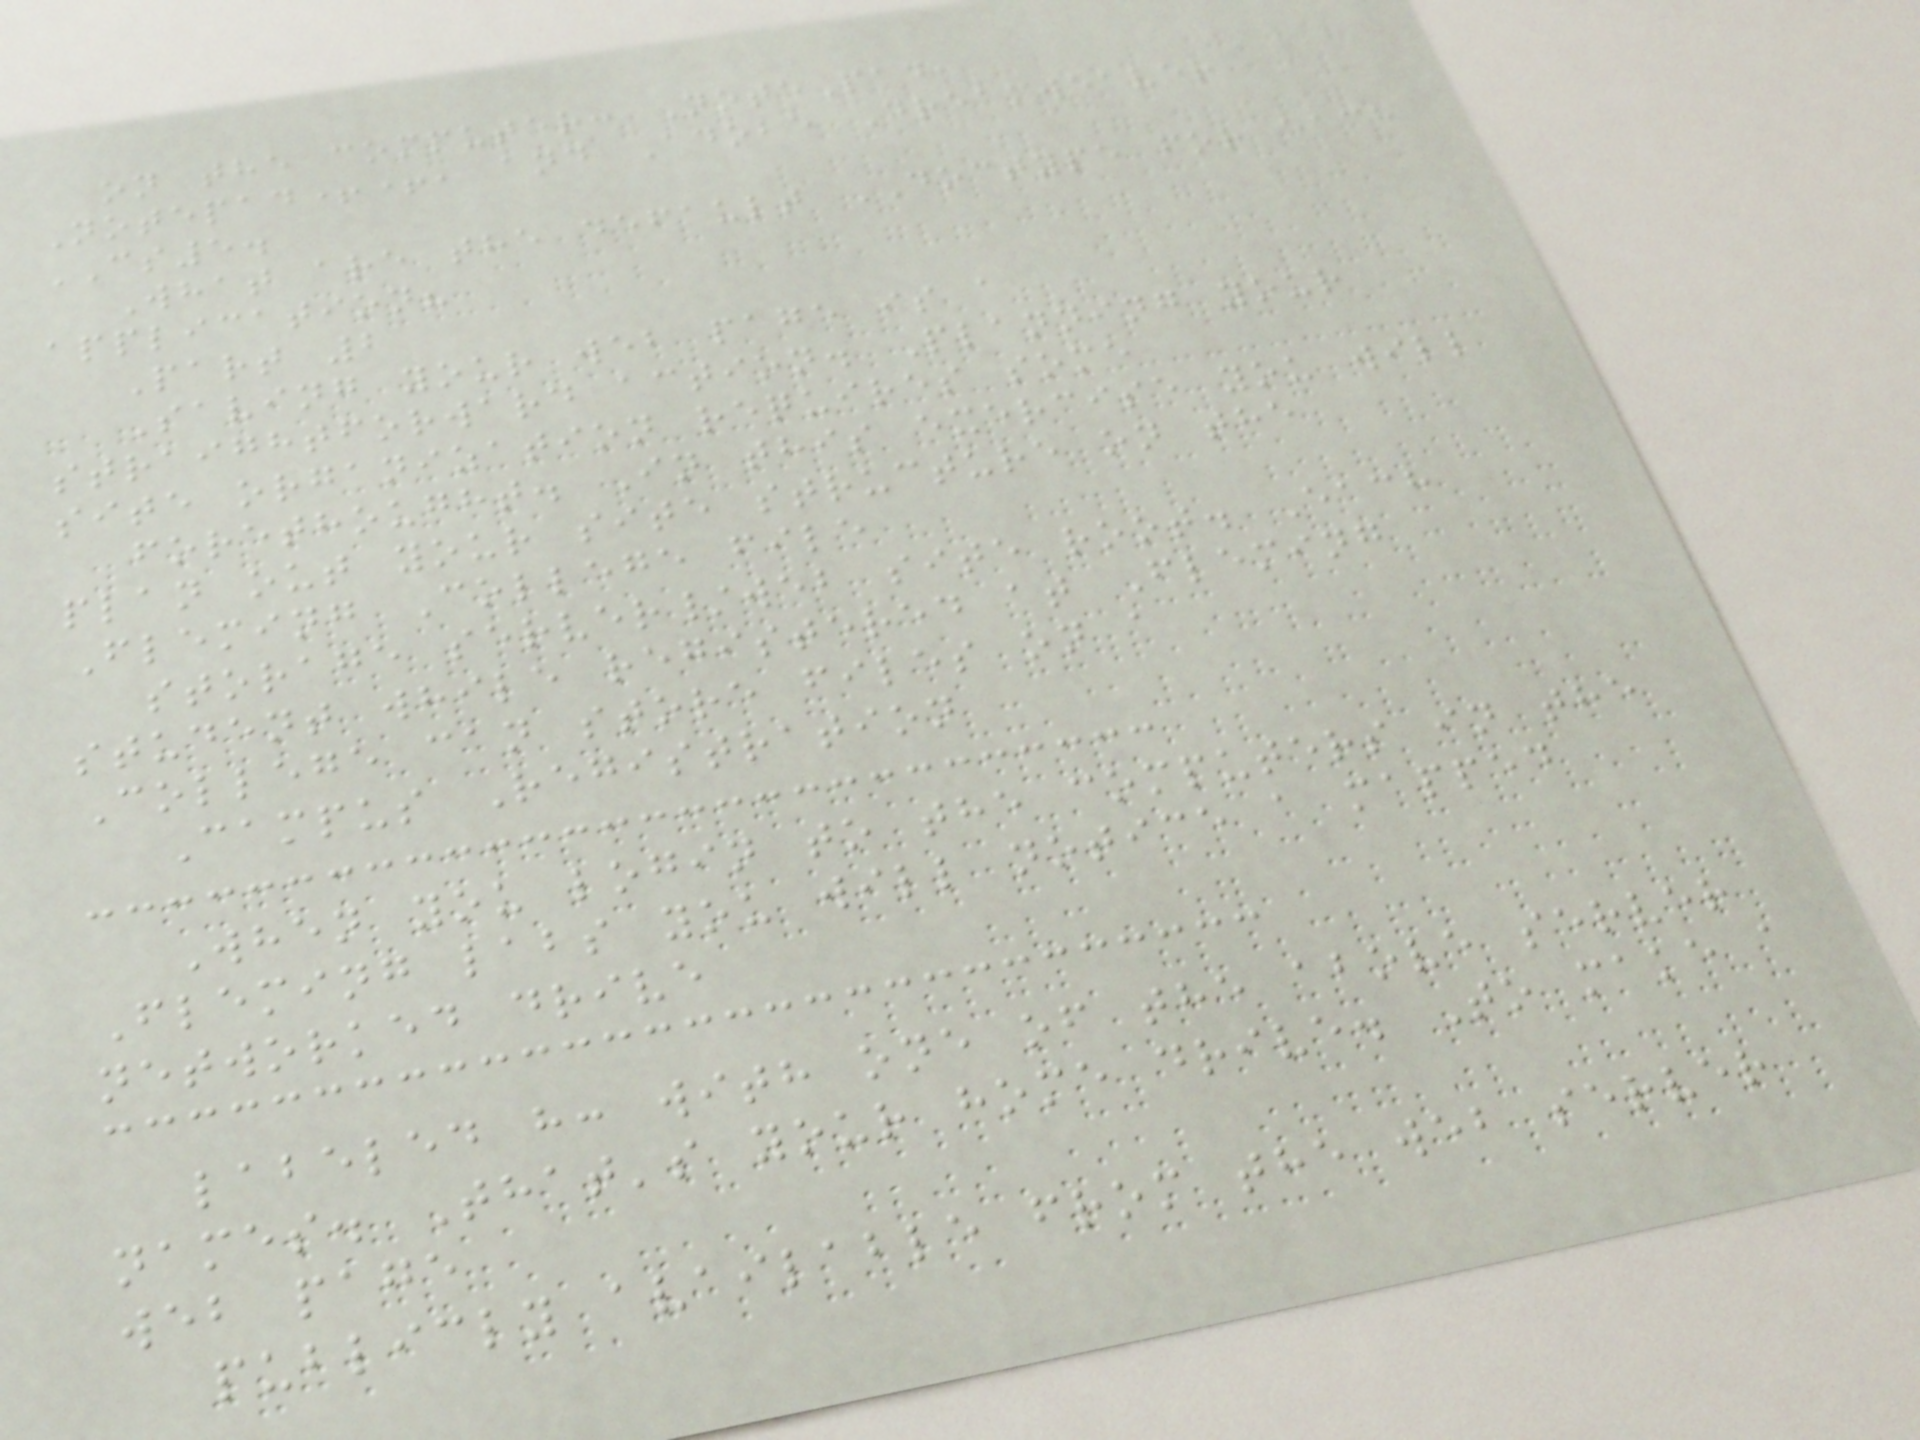on the computer: NotePad,
Notepad++, and Adobe Dreamweaver
CS5.
What are the default DOCTYPE for each
application?
Part 2
Saving your web page is a
straightforward action. Planning your
site organization requires some
forethought. In this exercise you will
plan out your site structure on the
Fleming College file
storage server/web site root. Each
student while registered at Fleming
College can store files on a
Campus Registration
When you login to the computers in the
Fleming labs you will notice a mapped
networked drive
labeled h: with one of the above server
names. That's your home drive. To make a
web page
publicly available from the web server
